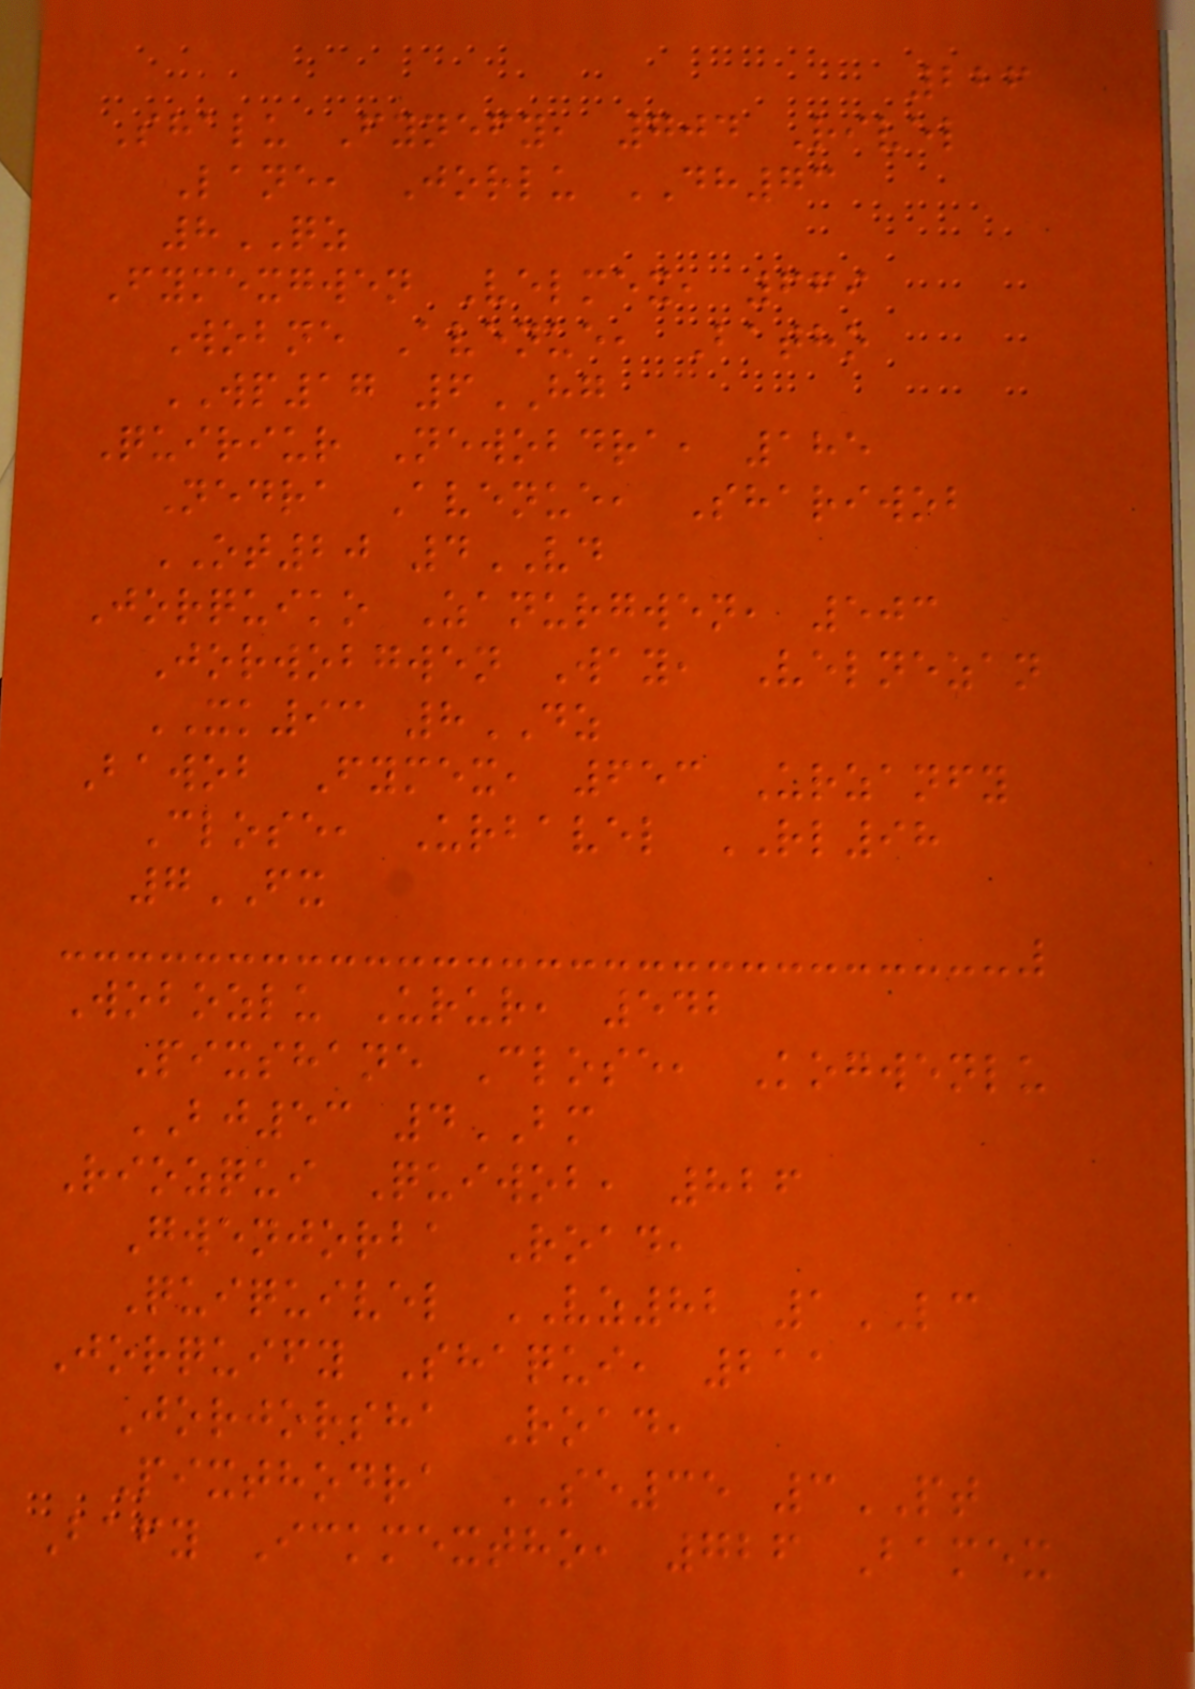226
Shalu Fynefy, 704 Rivel
Lane, Jorlu DH73
8QZ
Fymexgwen Velmex, 669
Wobne Avenue, Batho
WP17 6HG
Quiriur Newobdra, 185
Nedra Avenue, Shariwob
OT20 4VD
Jorquiko Zanurgwen, 503
Jorwobgwen Way, Velnezan
XK93 8DZ
Bawob Fymex, 653 Urzanfy
Close, Urbavel RL98
7FX
Wobozlu Urur, 542
Pixshane Close, Kogwenlu
BJ53 4BM
Riozqui Quiwob, 826
Gwenjorba Road,
Quiquivel VZ82 1LC
Jorquify Shaqui, 211
Jorjorsha Road,
Pixthodra SE35 3PT
Bafy Ickmextho, 726 Bamex
